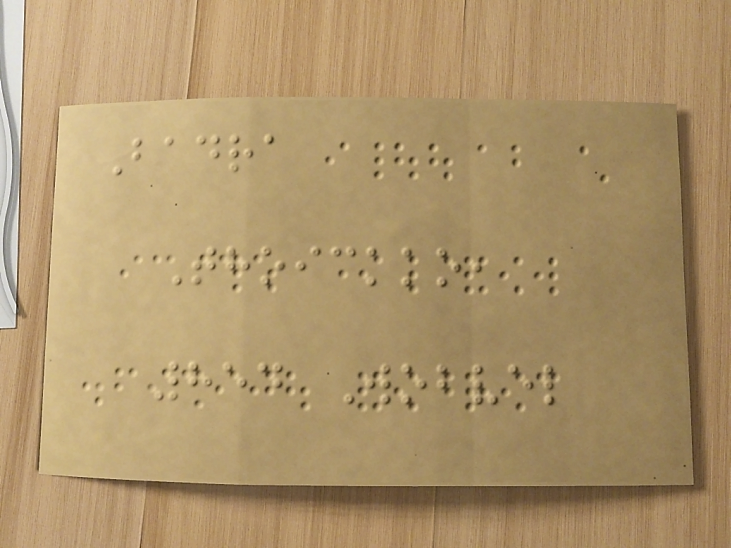Badra
Thoickko,
854 Wobvel
